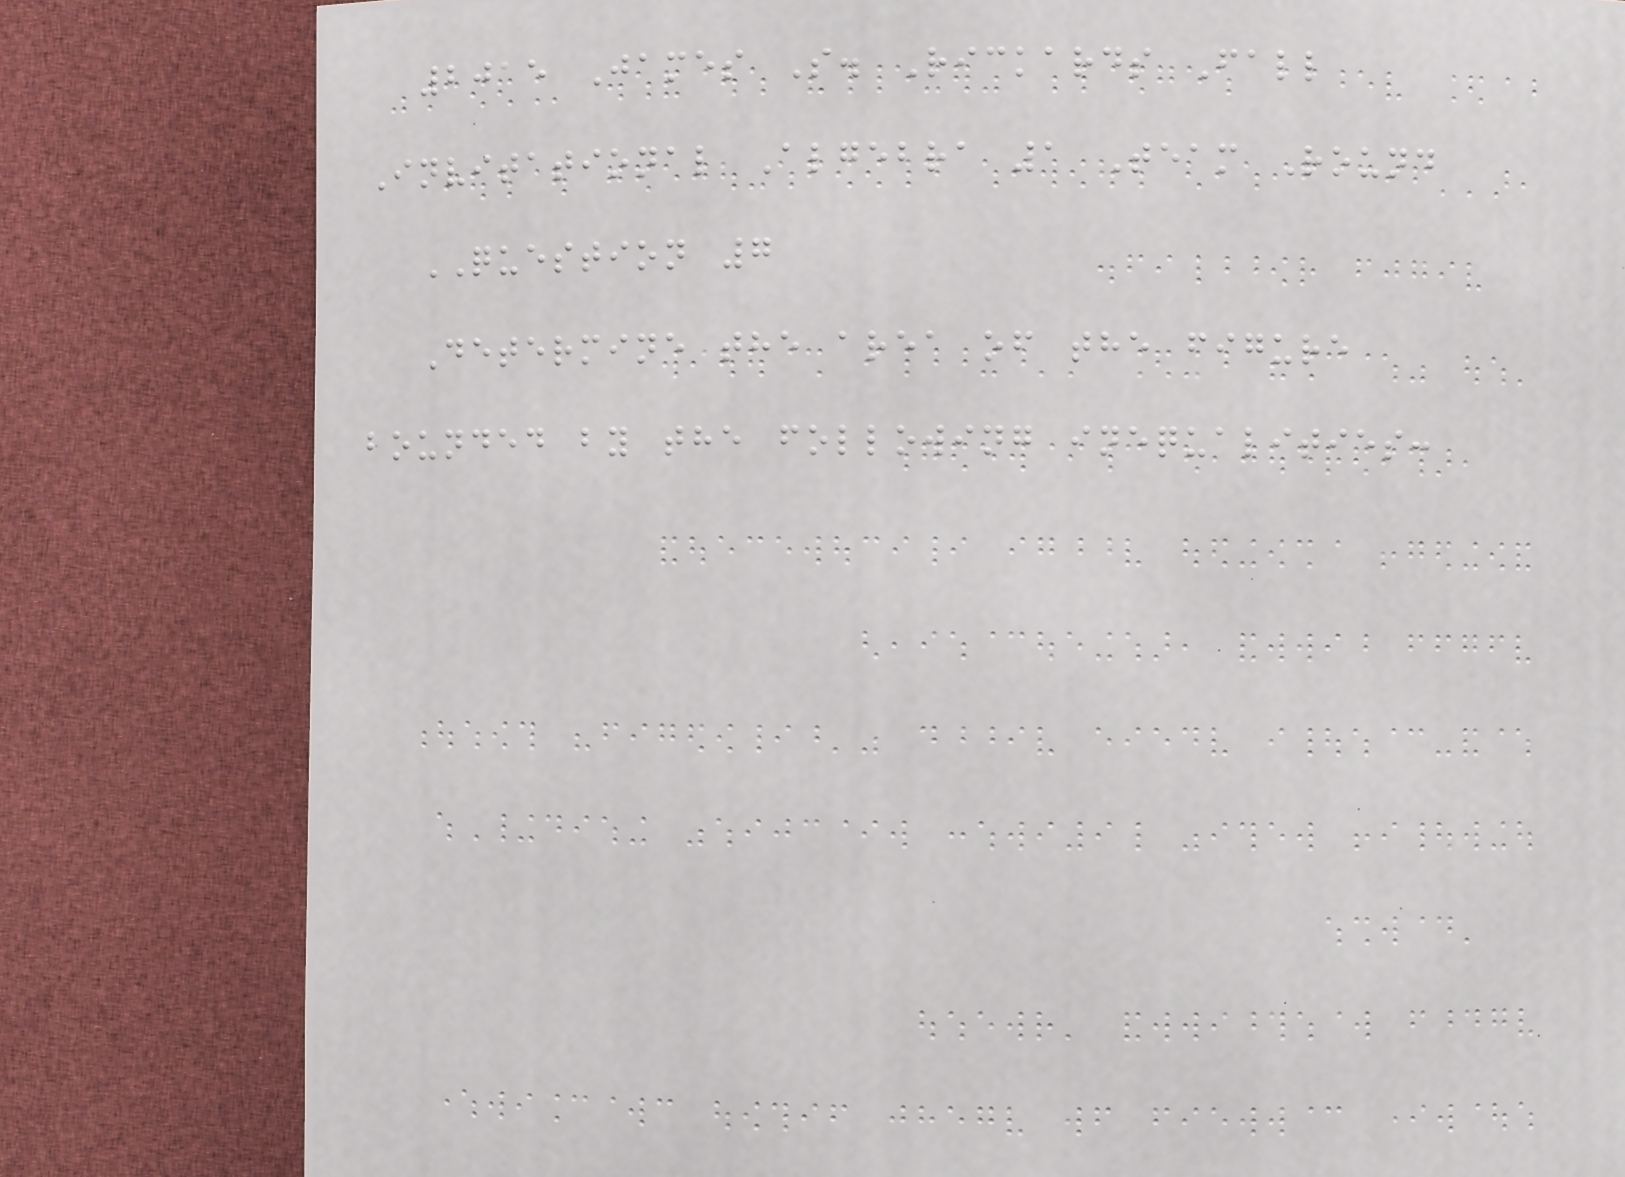2015 James S. Rickards Fall
Invitational Algebra 1 Team Round
QUESTION 7
Determine the area of the figure
bounded by the following inequalities:
